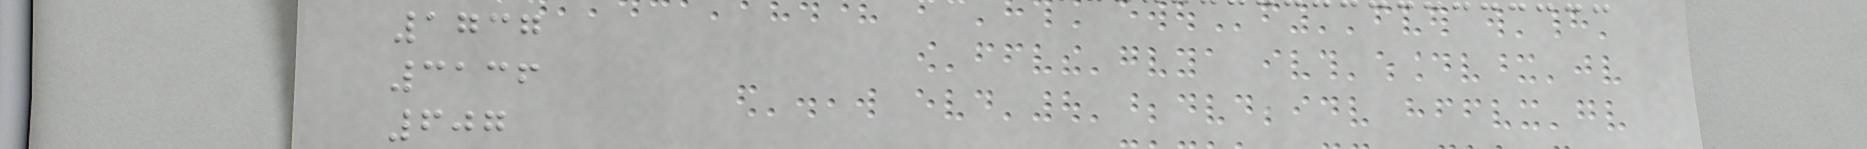1737
3136
607
